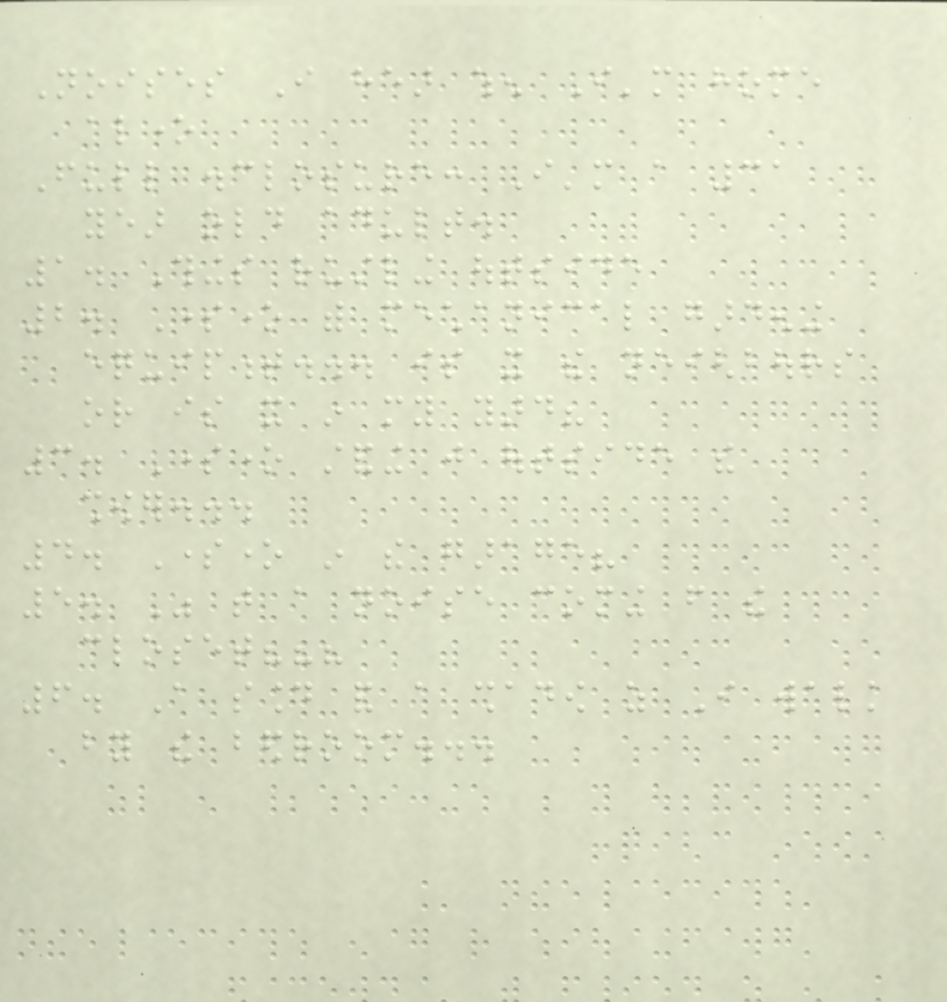Noises I hear when I'm home
alone
Full disclosure: I'm a 31
year old adult.
1. Things rustling outside
2. Someone with mechanical gardening
equipment... is it the neighbours
or is it in my yard?
3. Someone standing just outside the
shower...
4. Someone in the garage?
5. Was that a noise coming from the
closet???
6. A sound and a shadow as I walk
by the bedroom...
